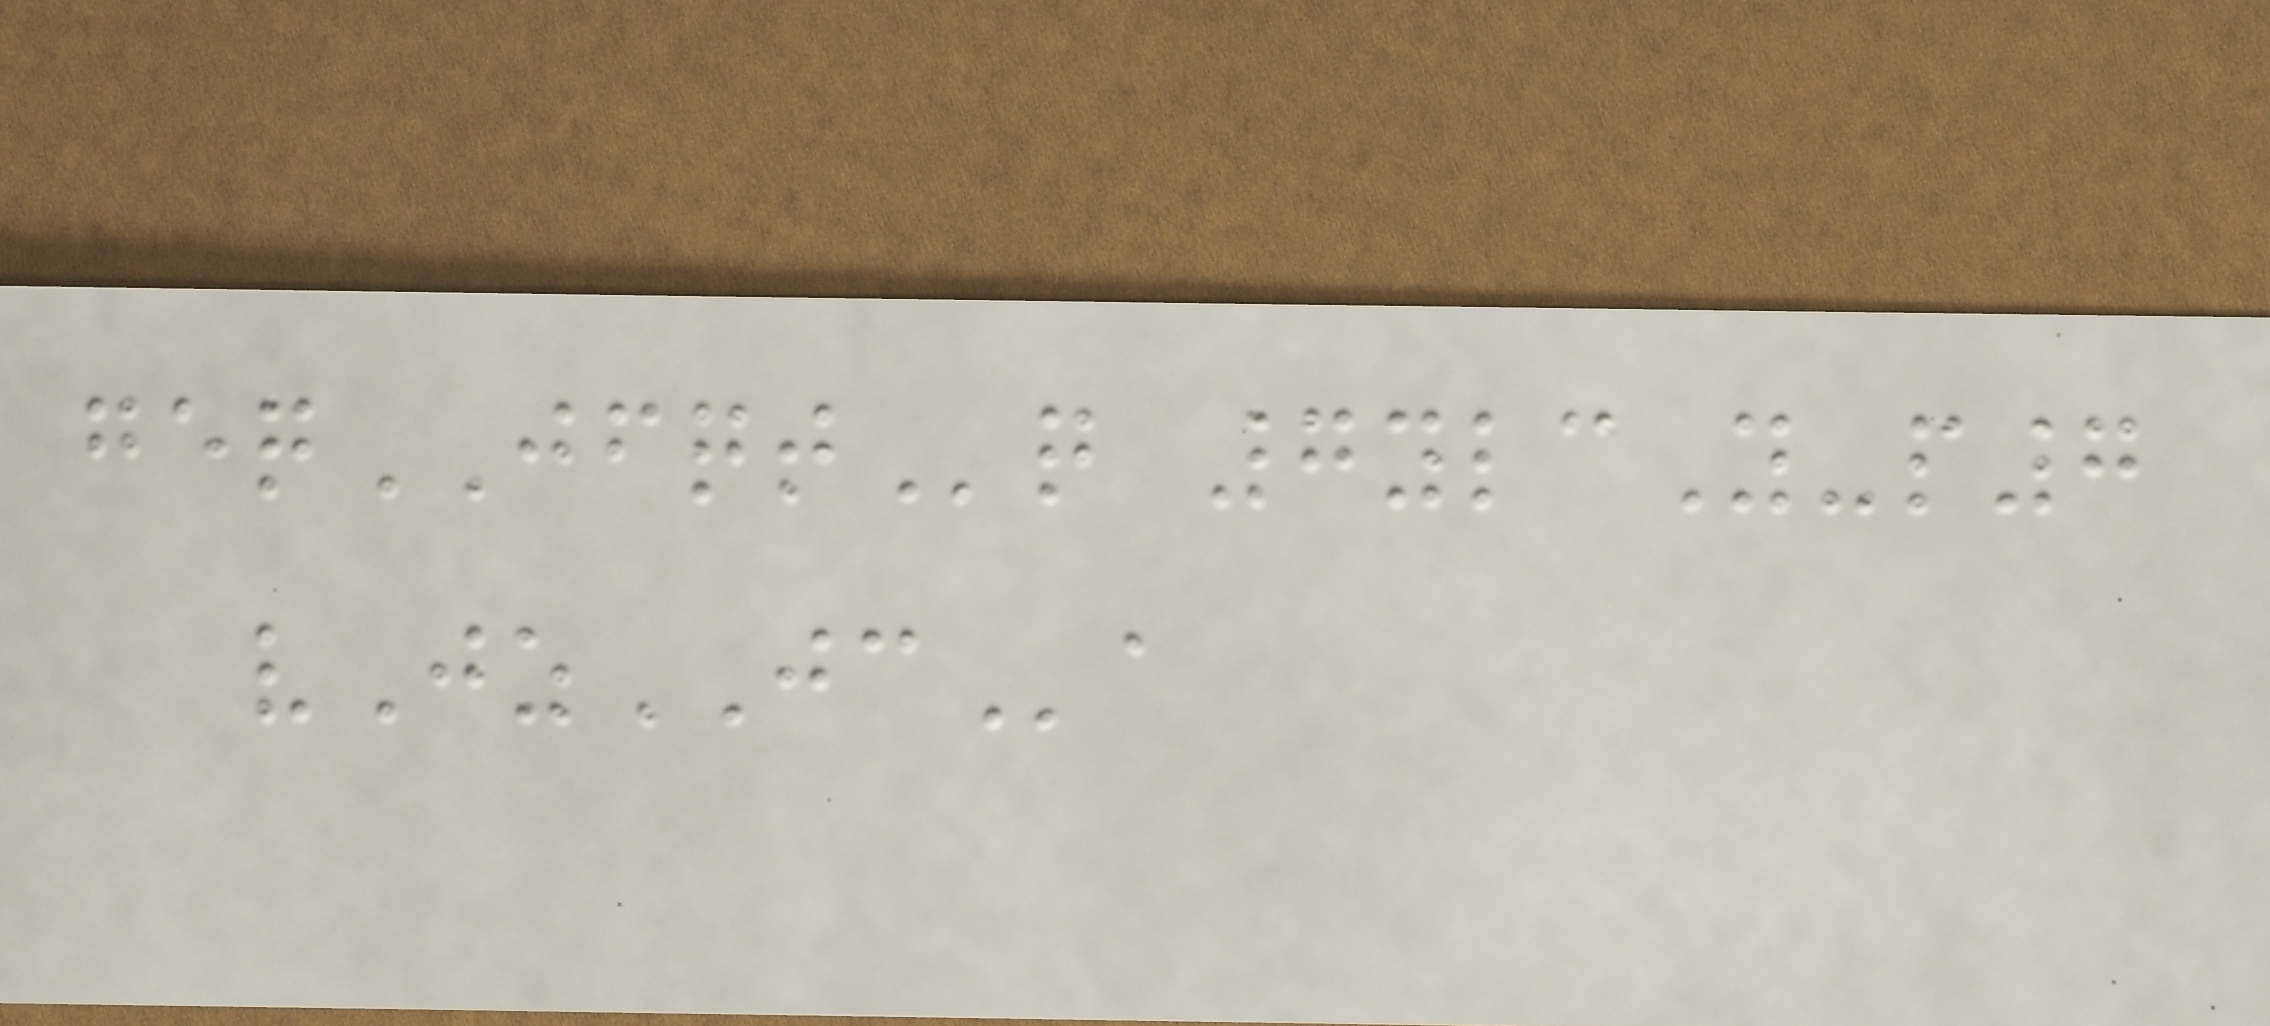geqJFQTq 7ylcY-p7
vJzJCa
